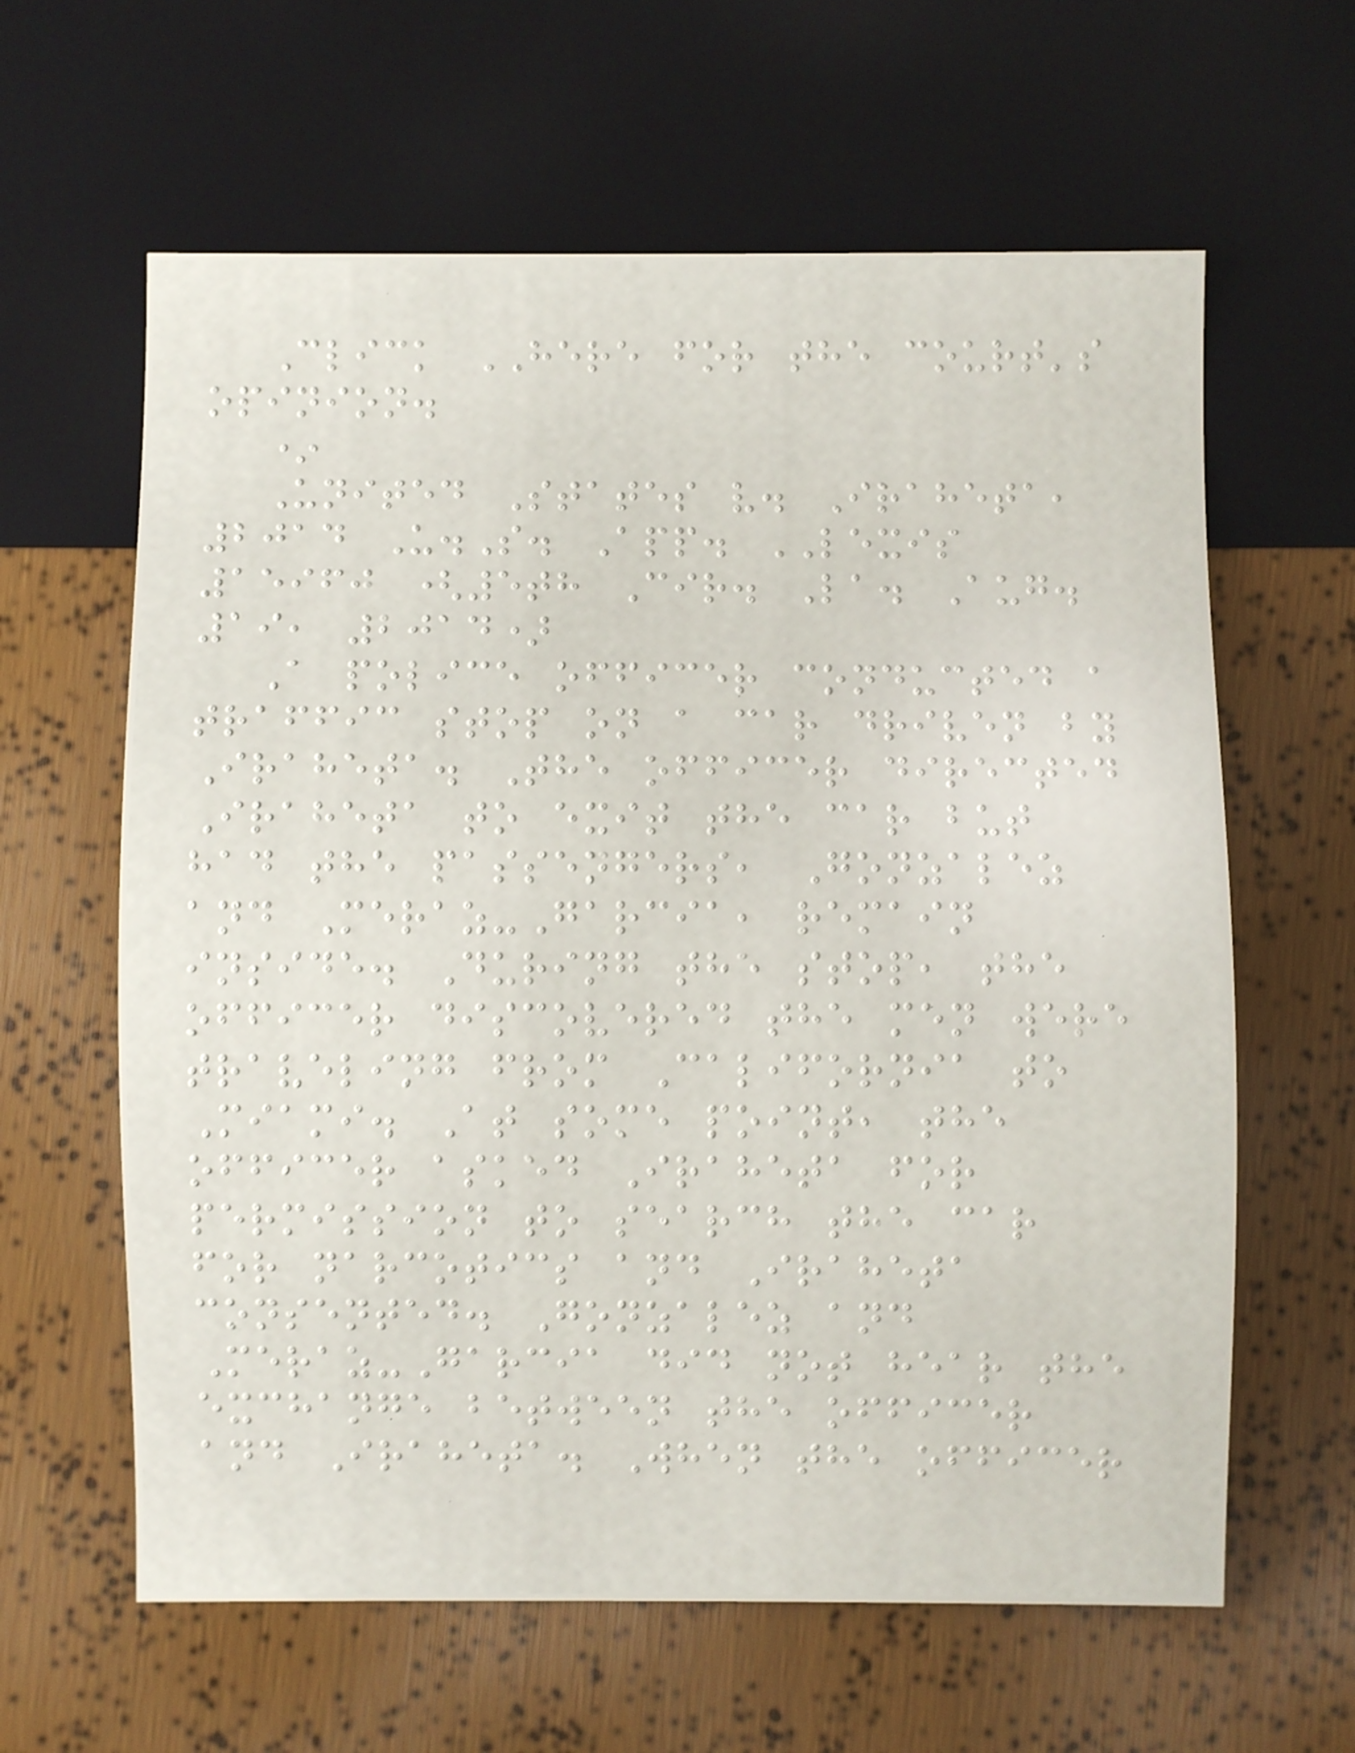Click HERE for the court's
opinion.
*
United States v. Iraheta,
2014 U.S. App. LEXIS
15960 (5th Cir. La. Aug.
19, 2014)
A police officer conducted a
traffic stop on a car driven by
Iraheta. The officer directed
Iraheta to exit the car but
had the passengers, Gonzalez
and Meraz-Garcia, remain
inside. During the stop, the
officer discovered the men were
traveling from California to
Miami. At some point, the
officer asked Iraheta for
permission to search the car
for narcotics and Iraheta
consented. Gonzalez and
Meraz-Garcia did not hear the
exchange between the officer
and Iraheta. When the officer
